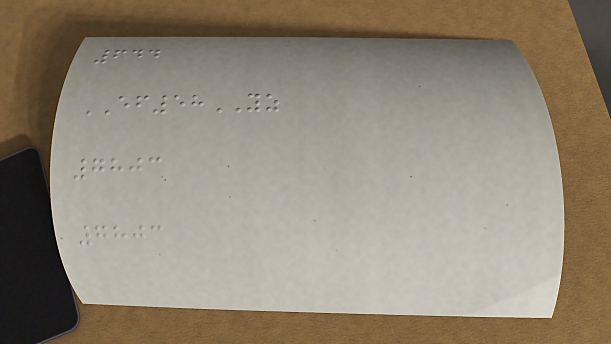644
EF58YZ
7803
7803
